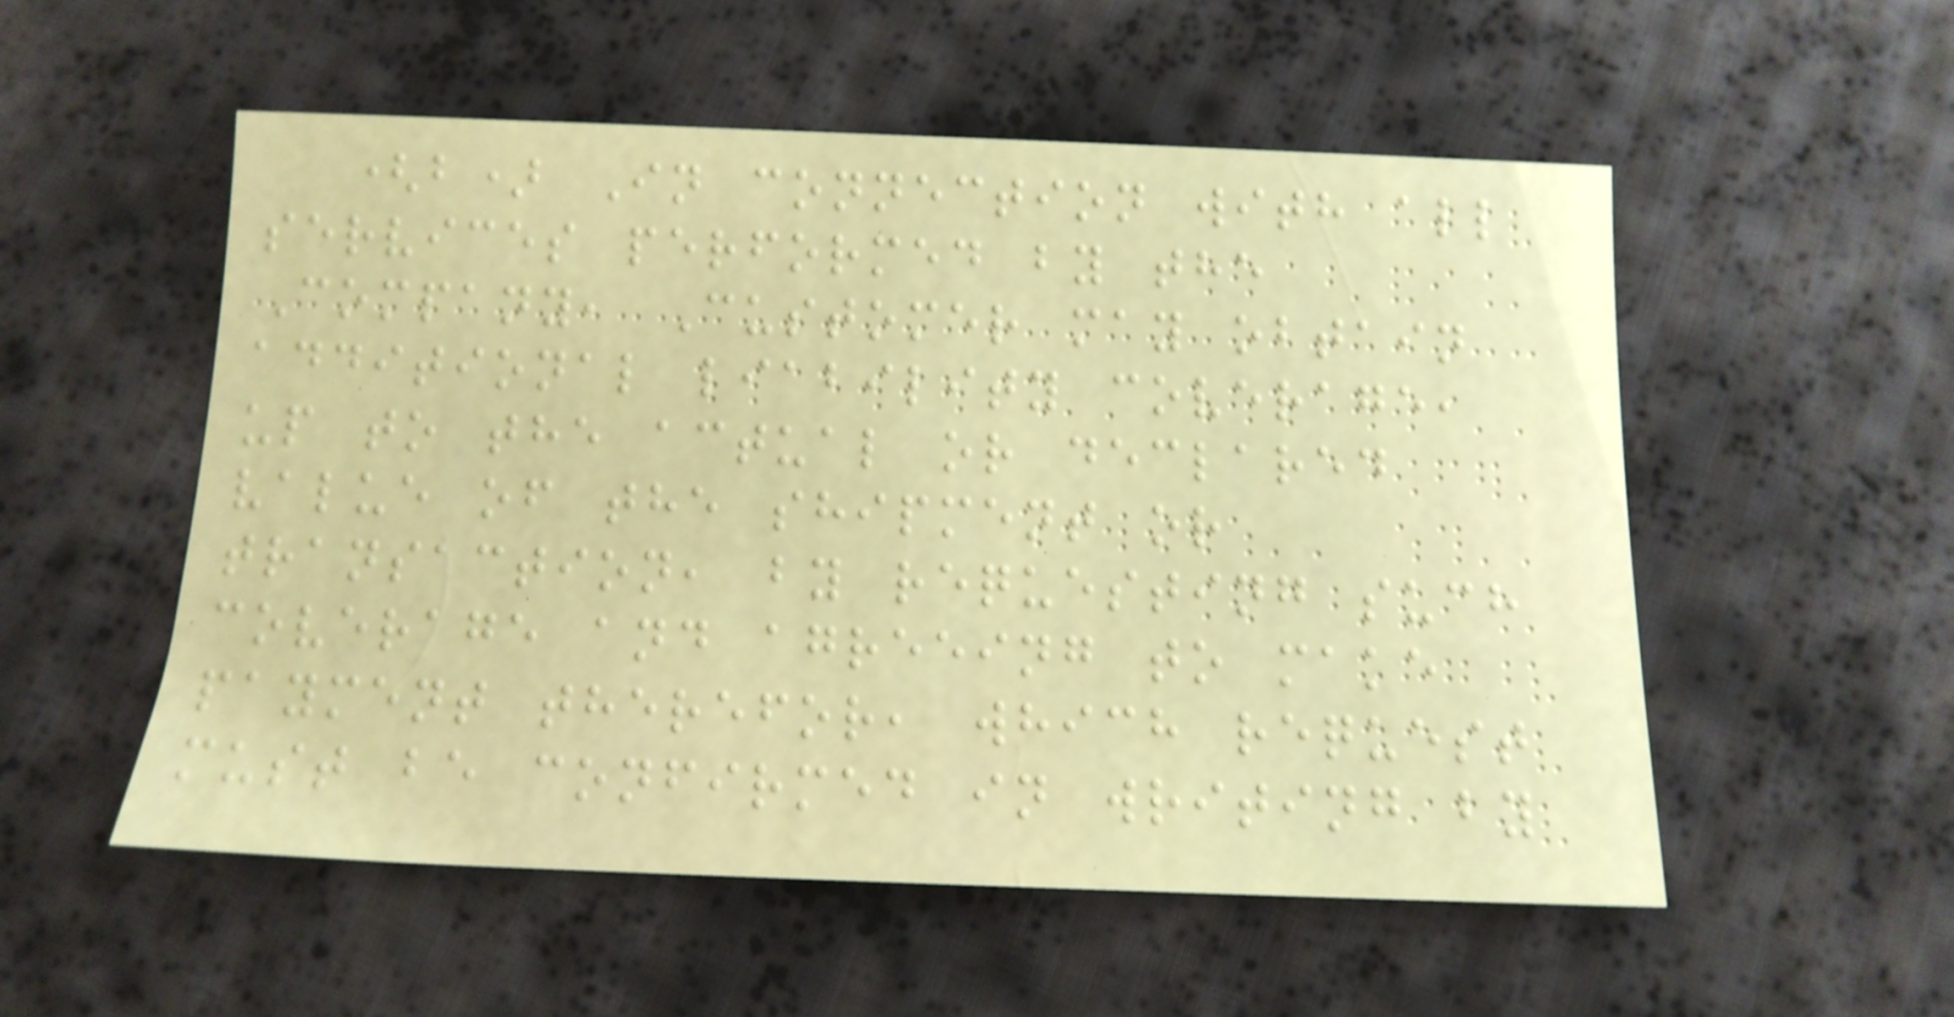(b) In connection with all
services performed by the
Company, Customer may obtain
additional liability coverage,
up to the actual or declared
value of the shipment or
transaction, by requesting such
coverage and agreeing to make
payment therefor, which request
must be confirmed in writing by
